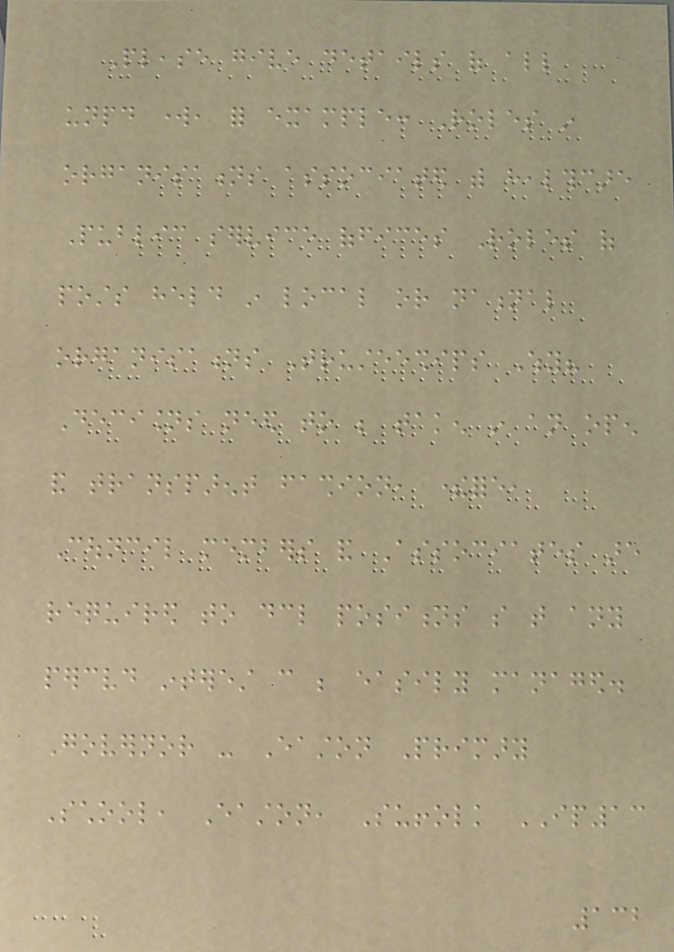Please give details of all
unpaid work, for example: Roles in
organisations associated with healthcare
Public service offices Roles of
posts held in local or national
organisations Trusteeships Why?
Decisions need to be taken in an open
and transparent fashion, therefore,
Council members and Associates are
required to declare positions so that any
perceived interest can be easily managed.
Governor - Easton Primary
School, Easton, Suffolk IP13
132
